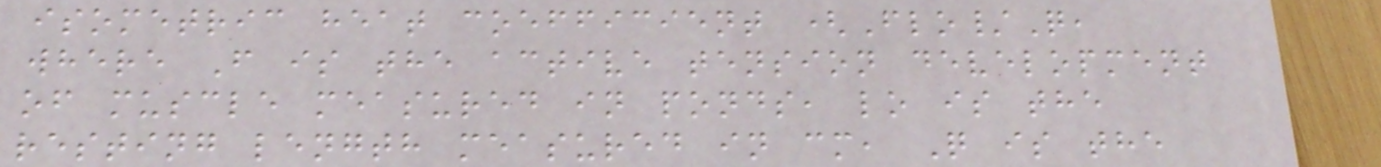isometric heat coefficient (Flo/Q,
where F is the active tension development
of muscle measured in ponds, lo is the
resting length measured in cm, Q is the
